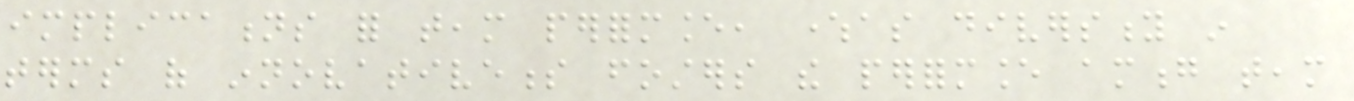implications for team performance, whereas diversity in
terms of innovativeness fosters the performance among team
